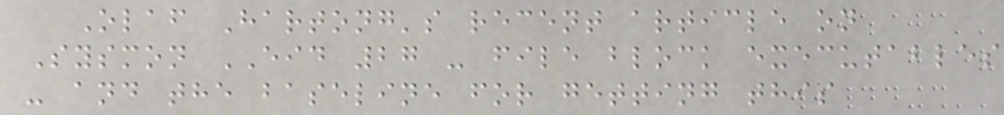Olaf Hartong's recent article on
Sysmon EID 27 - file block executables
- and the baseline for getting this
